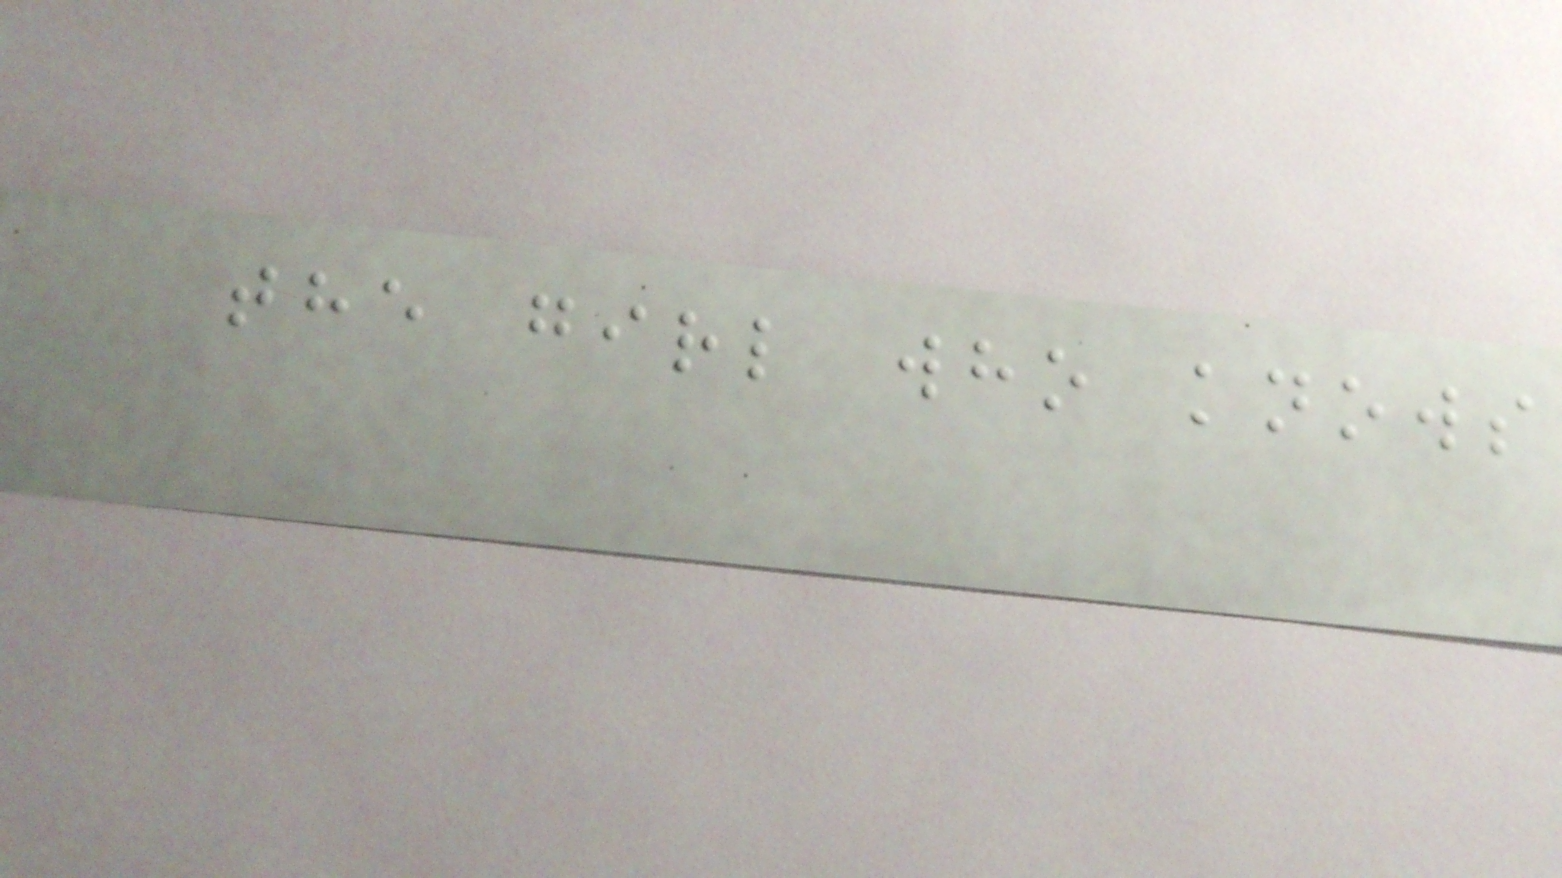the girl who knows
